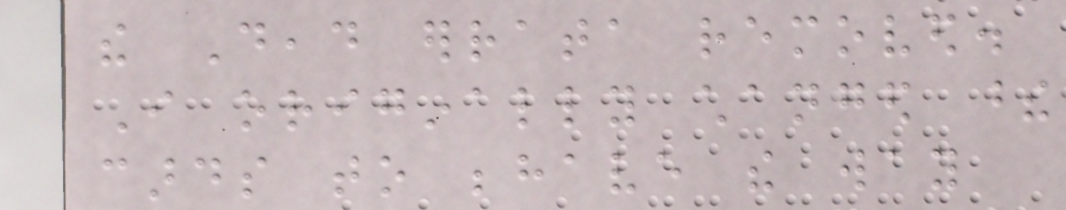the Dead errata removed.
I originally changed these
cards to behave the way
